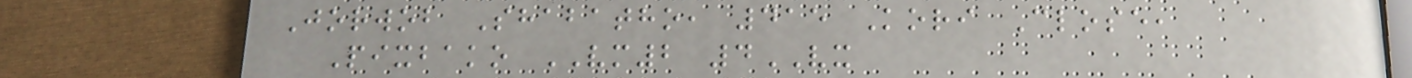Jorwob Shabatho, 415 Kori Close,
Pixbako VM2 4VX
